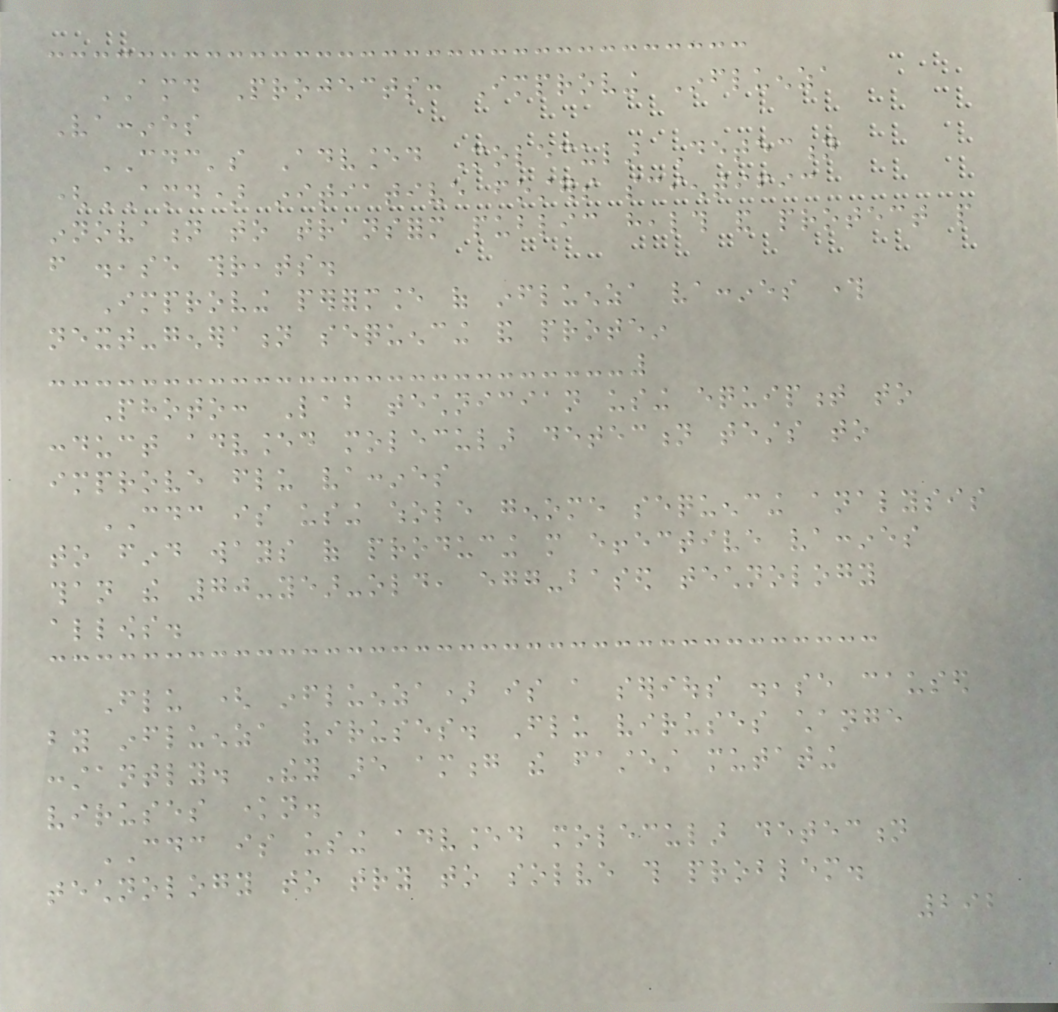AMD Projects: Improving Influenza
Vaccines
CDC's Advanced Molecular Detection
(AMD) initiative fosters scientific
innovation to transform public health and protect people
from disease threats.
Improving performance of influenza vaccines through
next-generation sequencing and protein
Photo: Lab technician using equipment to
conduct advanced molecular detection tests to
improve flu vaccines
CDC is using whole genome sequencing analysis
to find ways of producing more effective vaccines
than the 70-year-old, egg-based technology
allows.
Flu ( influenza) is a serious disease caused
by influenza viruses. Flu viruses change
constantly. They are among the fastest mutating
viruses known.
CDC is using advanced molecular detection
technology to try to solve this problem.
292
